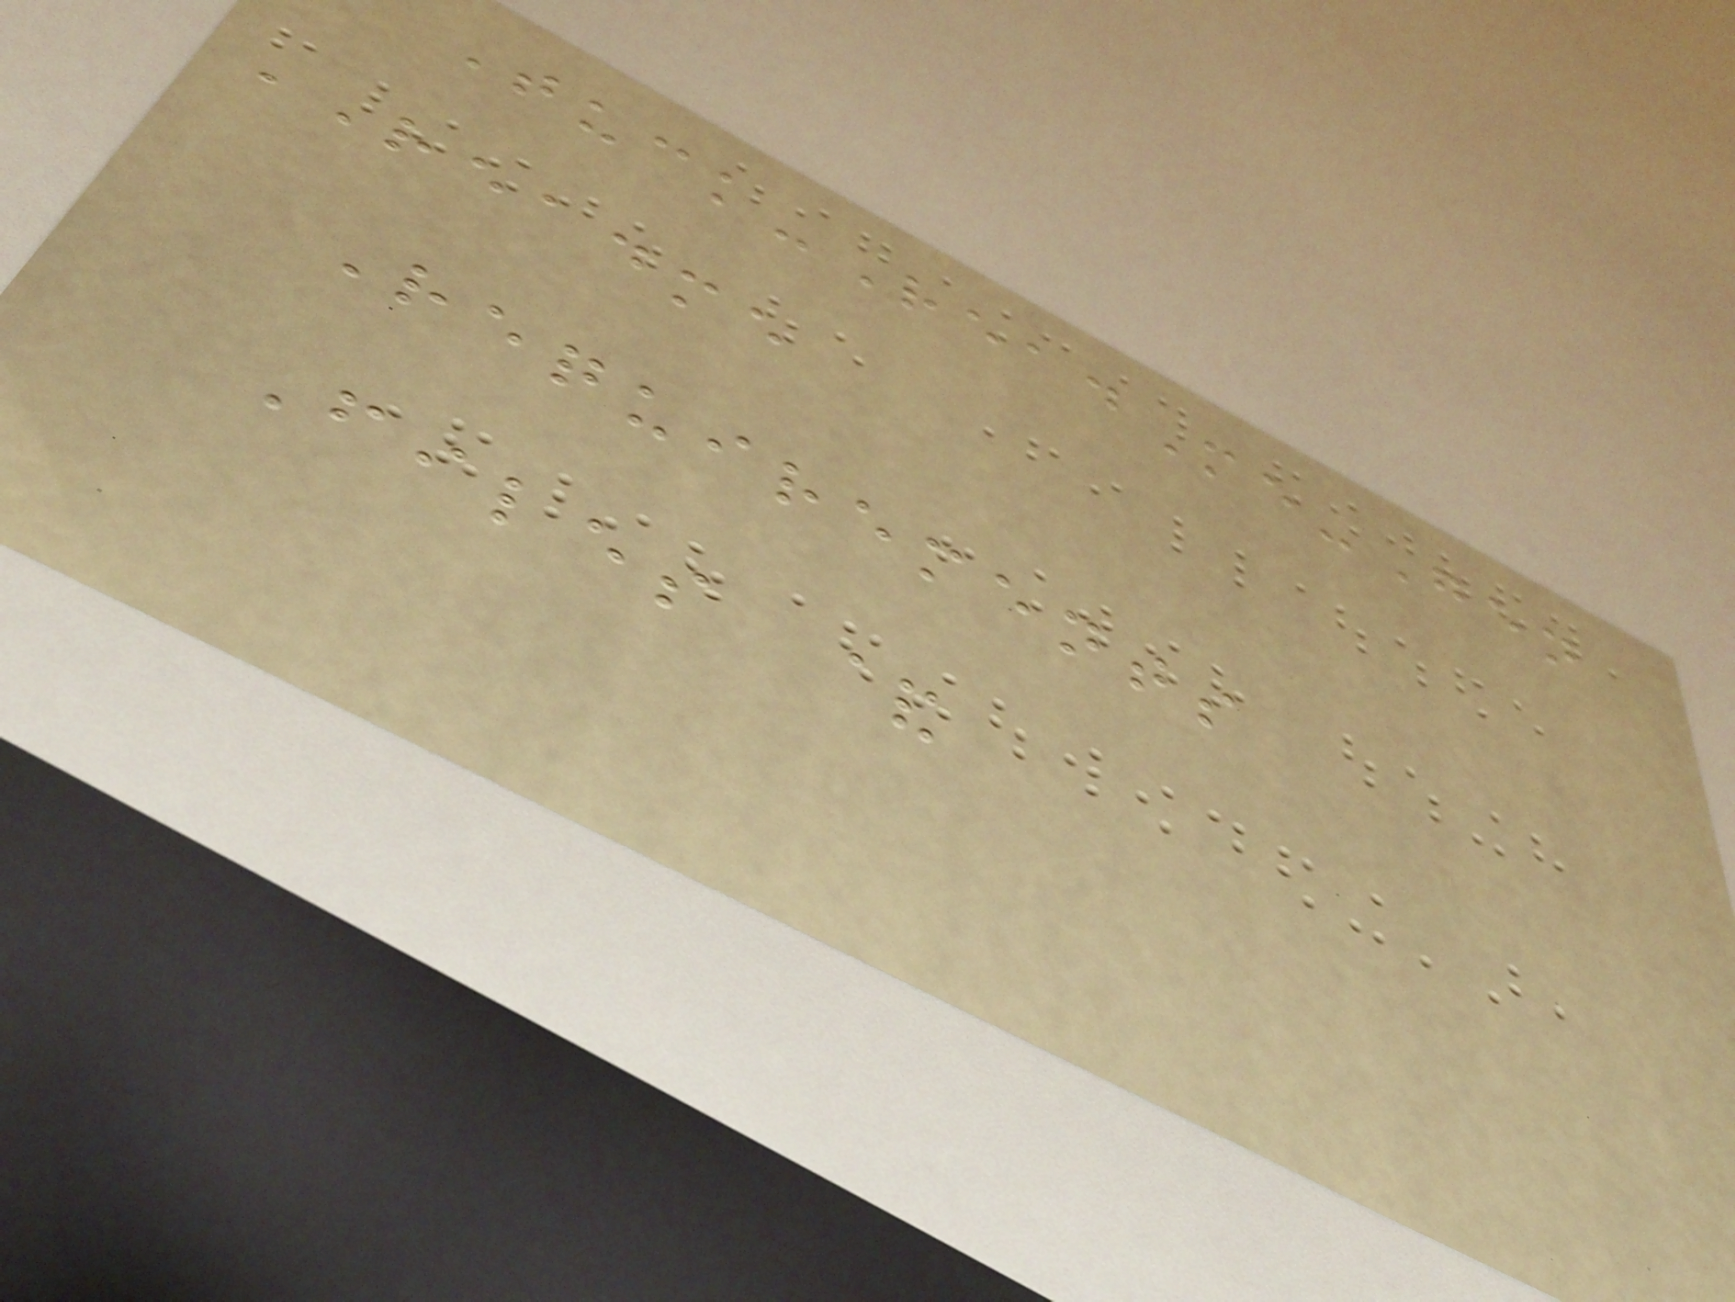Tuck-ReadMe-Gen
README
Requirements
Files &
